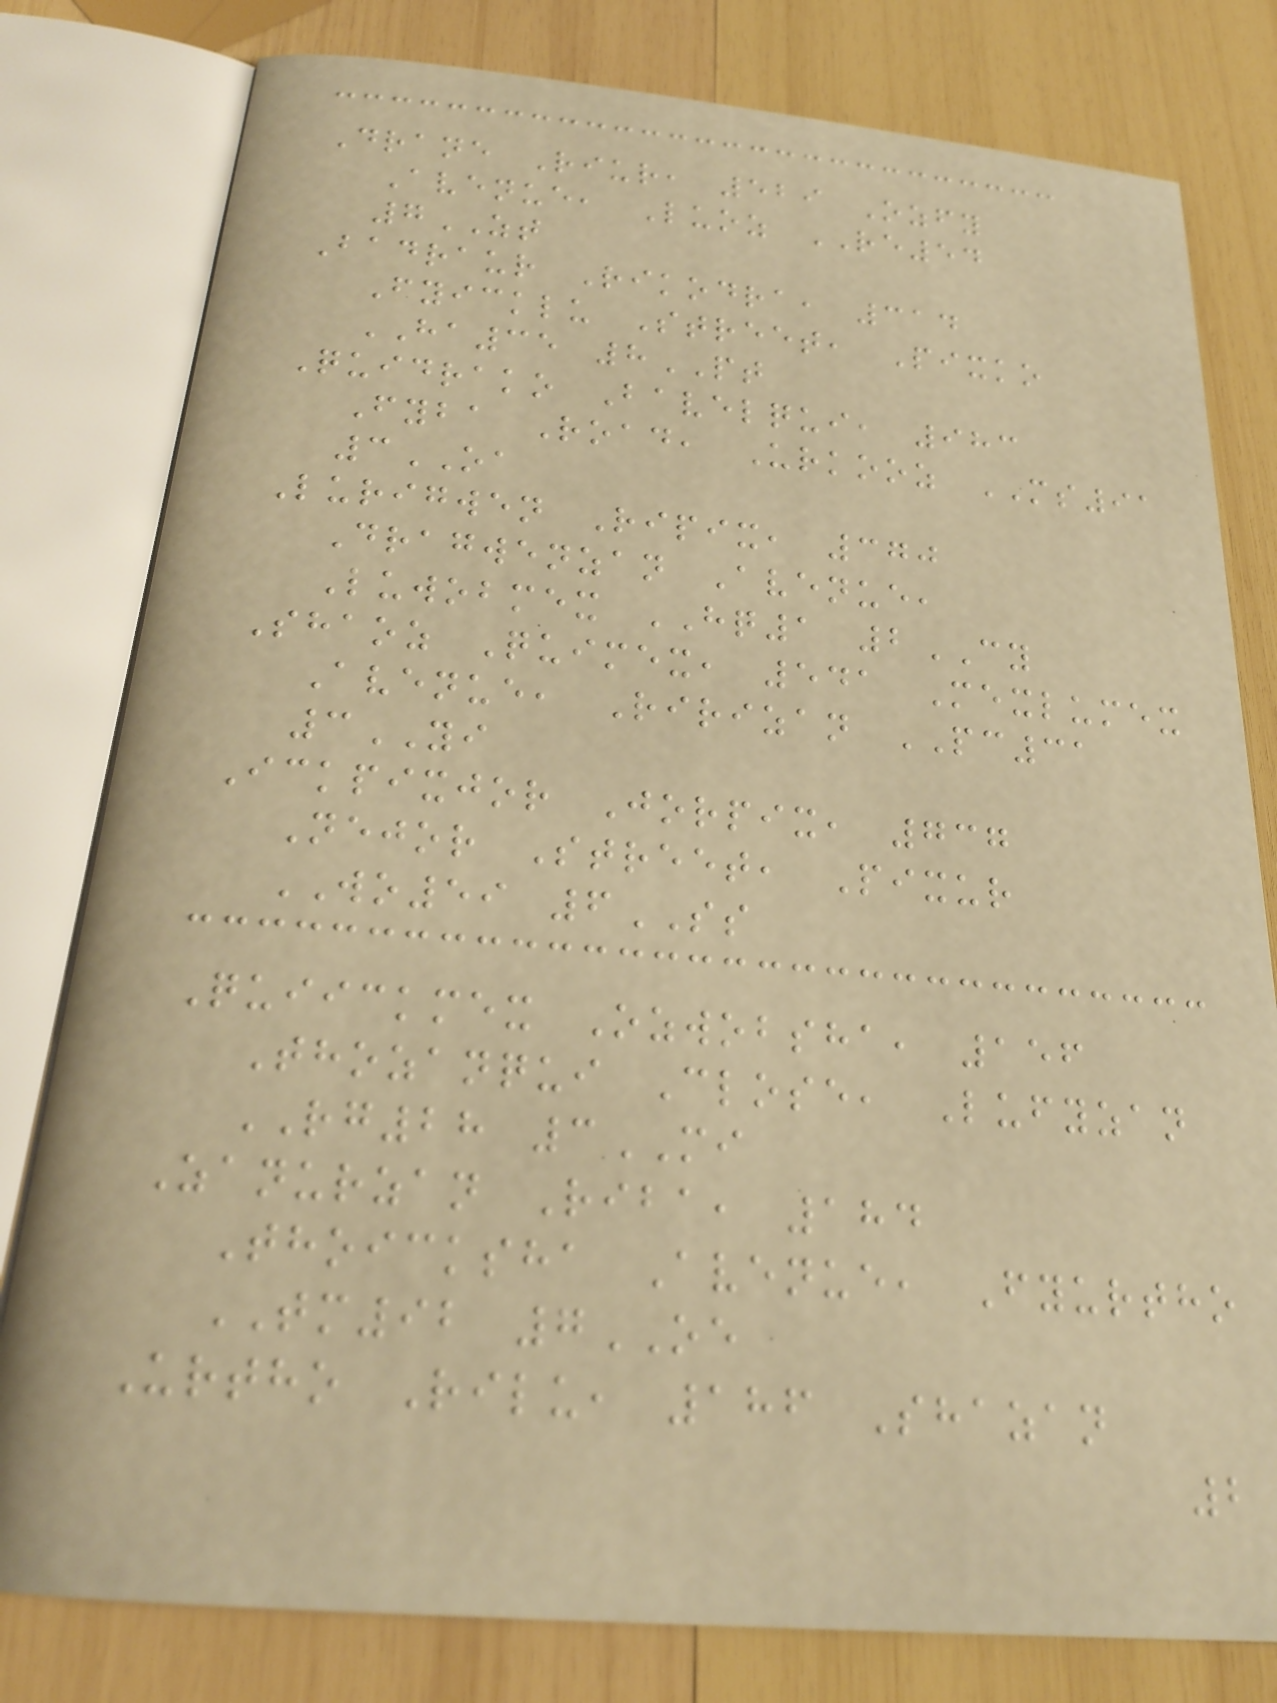Drane Riur, 529 Ozfy
Avenue, Luoz RE54
7ZT
Badraur Rikodra, 314
Fyicklu Street, Pixko
HA35 8PT
Quidrako Bavelqui, 983
Fyba Road, Urkooz MS91
3OA
Lurigwen Ripix, 370
Dragwenzan Avenue,
Luwobmex HQ1 2CY
Shaoz Quimex, 541 Mexlumex
Avenue, Ririzan PC31
3YI
Ickpixjor Jorpix, 737
Nejor Street, Pixur
WO59 6SS
Quiickmex Ozwobsha, 156
Thozanqui Close, Lufyzan
RG28 3MI
Zanurzan Riba, 184
Thoicksha Avenue, Fyurtho
TM92 7OE
Urtho Rilu, 186 Shazan
2
